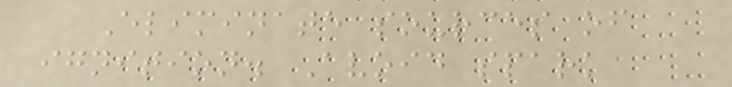Eliminate sources of
ignition. Avoid spark
